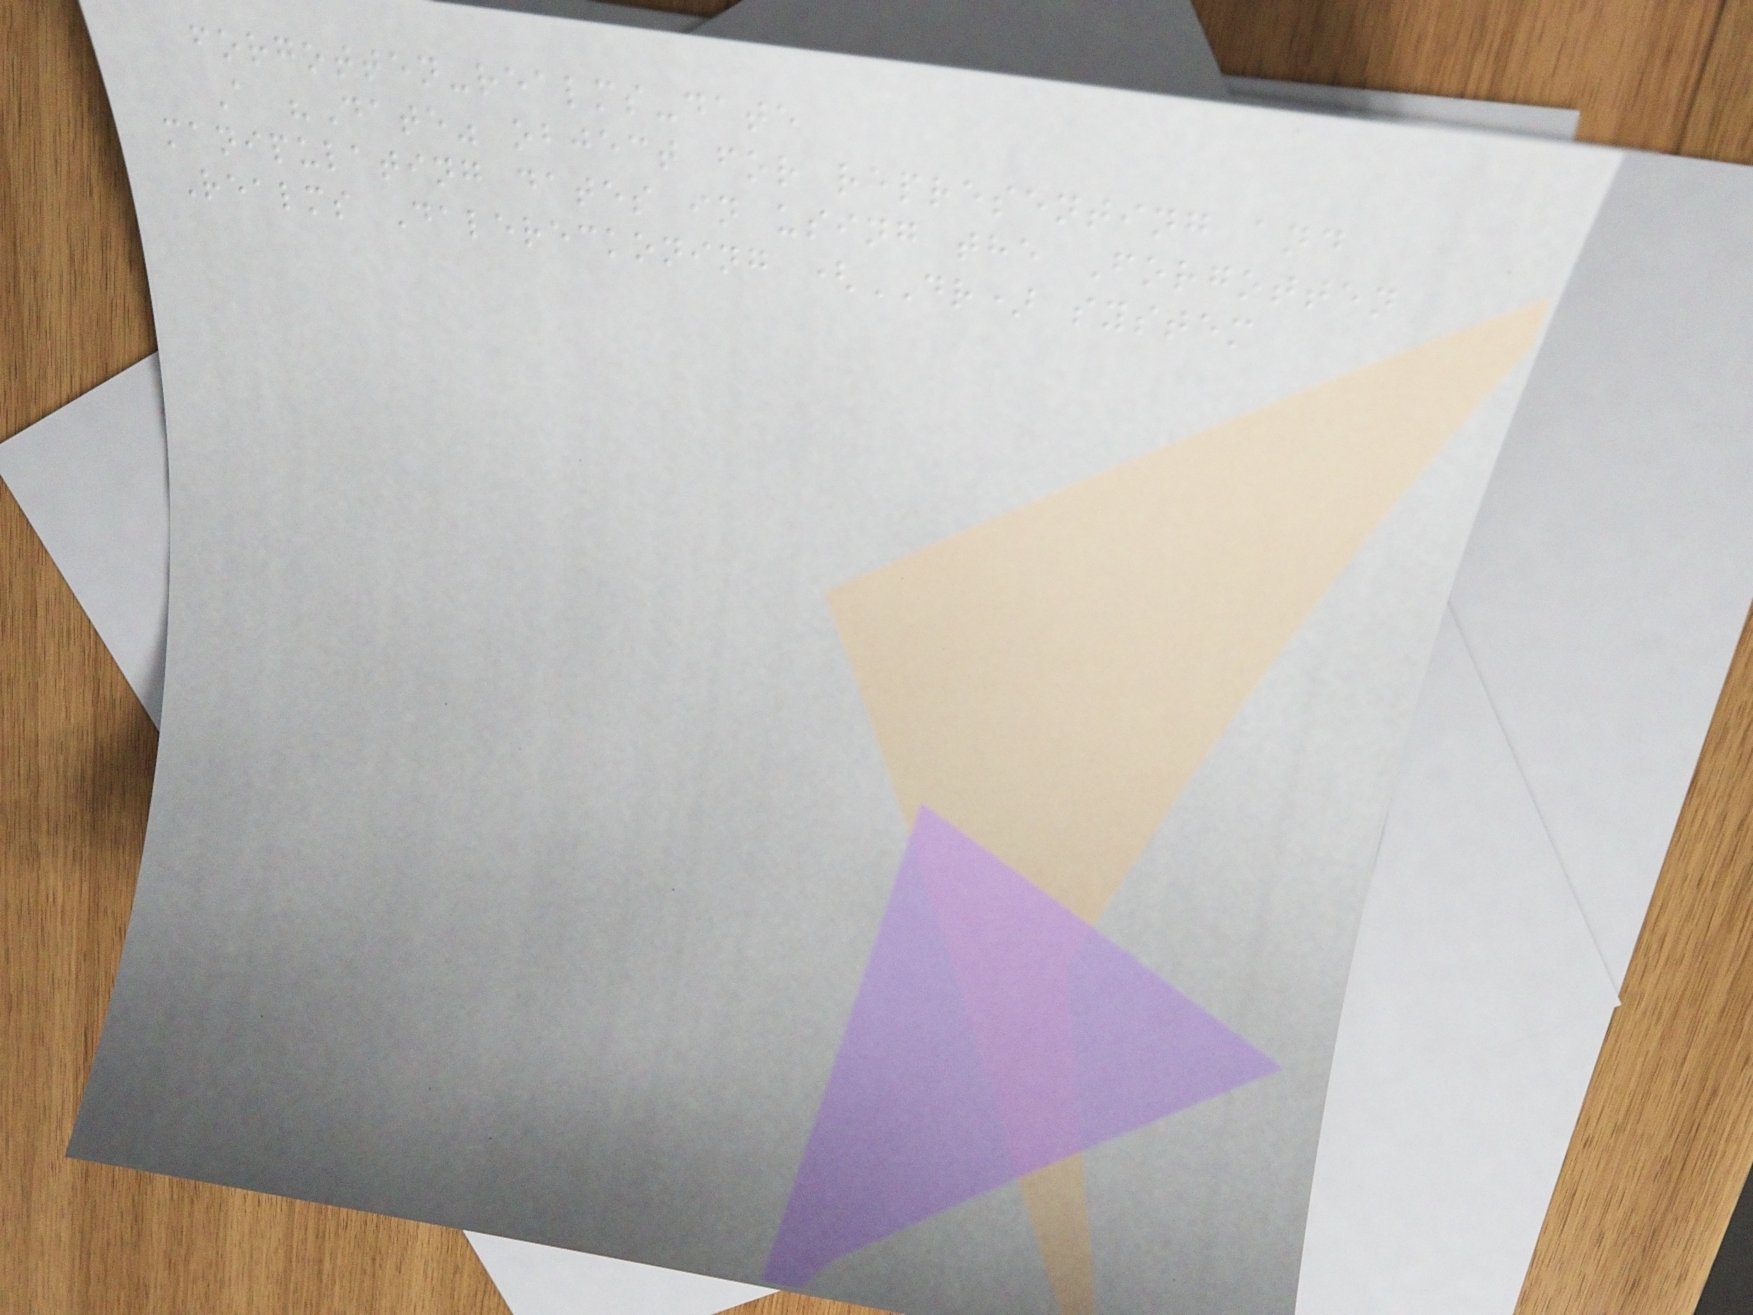forgotten-realms-date
A "Date" object for representing and
manipulating dates in using the Forgotten
Realms Dalereckoning (DR) system
